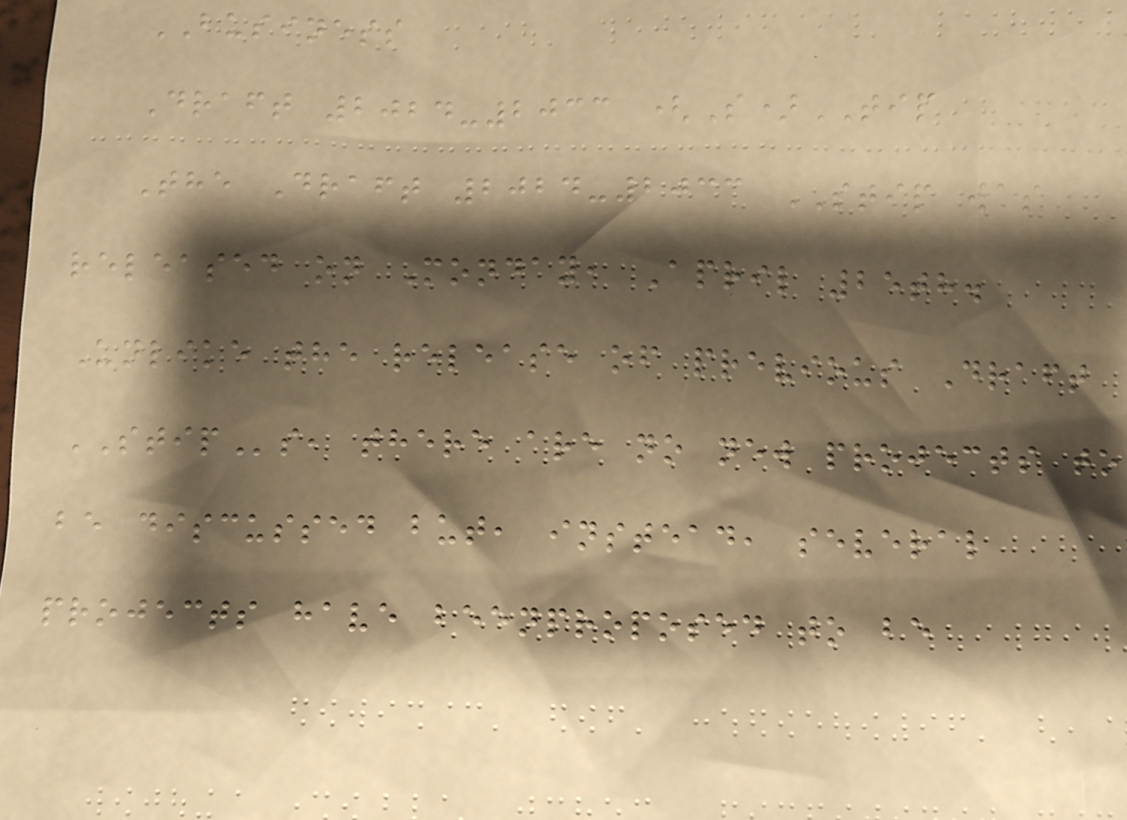BUSINESS
Draft 2024-2033 (S)TIP
The Draft 2024-2033 STIP was
released on Monday, April 25th.
Unlike the release of previous Draft
STIPs, there are no new projects to
be discussed but, instead, several
projects have beenproposed to be
